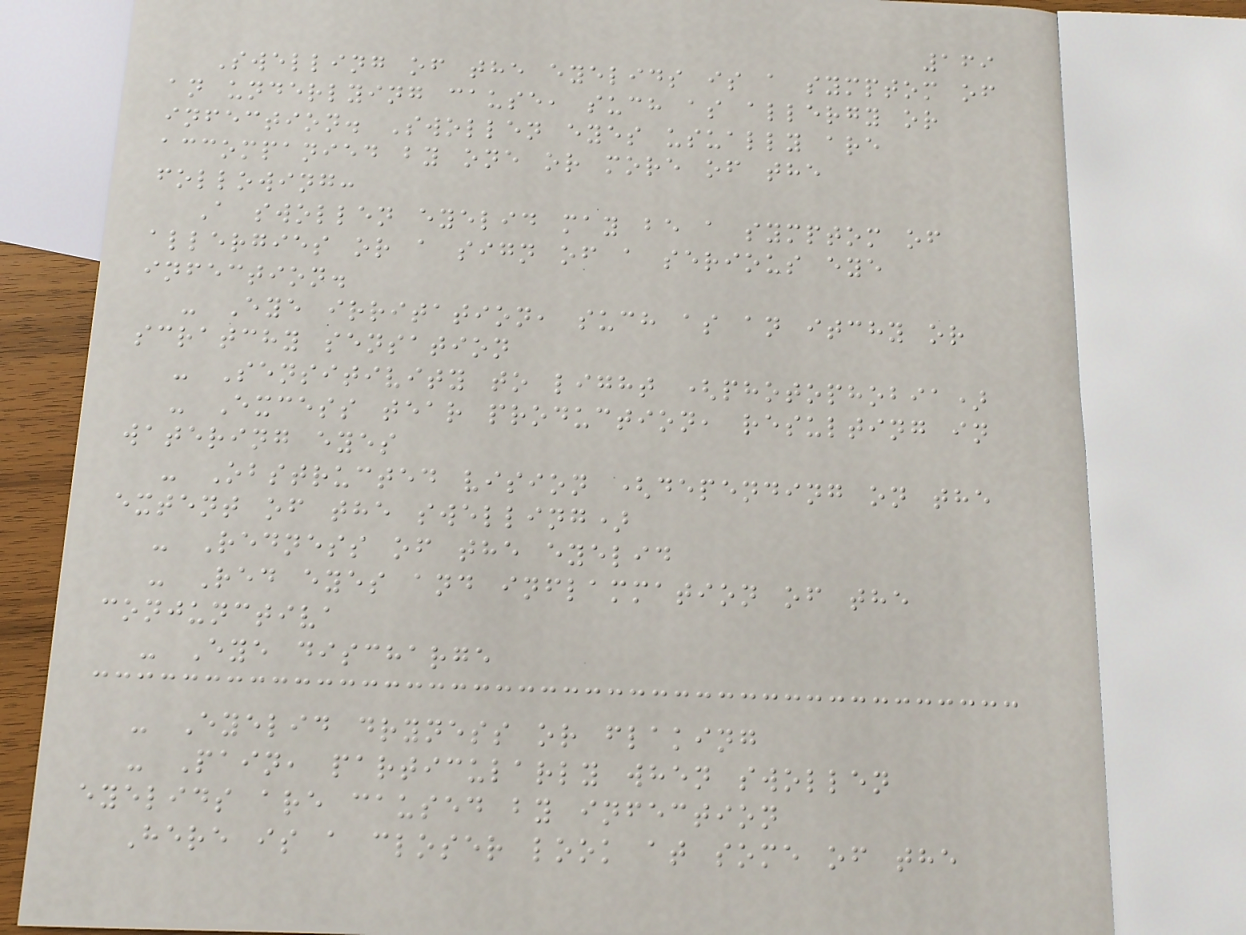169
Swelling of the eyelids is a symptom of
an underlying cause, such as allergy or
infection. Swollen eyes usually are
accompanied by one or more of the
following:
A swollen eyelid may be a symptom of
allergies or a sign of a serious eye
infection.
- Eye irritation, such as an itchy or
scratchy sensation
- Sensitivity to light (photophobia)
- Excess tear production, resulting in
watering eyes
- Obstructed vision (depending on the
extent of the swelling)
- Redness of the eyelid
- Red eyes and inflammation of the
conjunctiva
- Eye discharge
- Eyelid dryness or flaking
- Pain, particularly when swollen
eyelids are caused by infection
Here is a closer look at some of the
